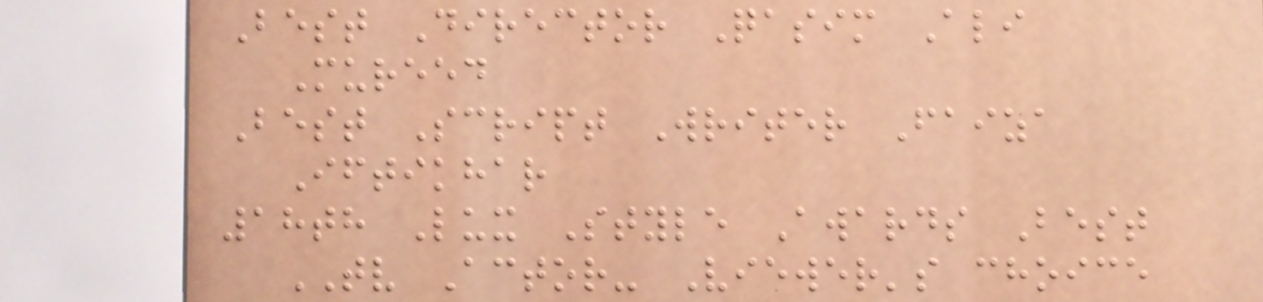Best Director Qasim Ali
Mureed
Best Script Writer Faiza
Iftikhar
18th Lux Style Awards Best
TV Actor- Viewer's choice
